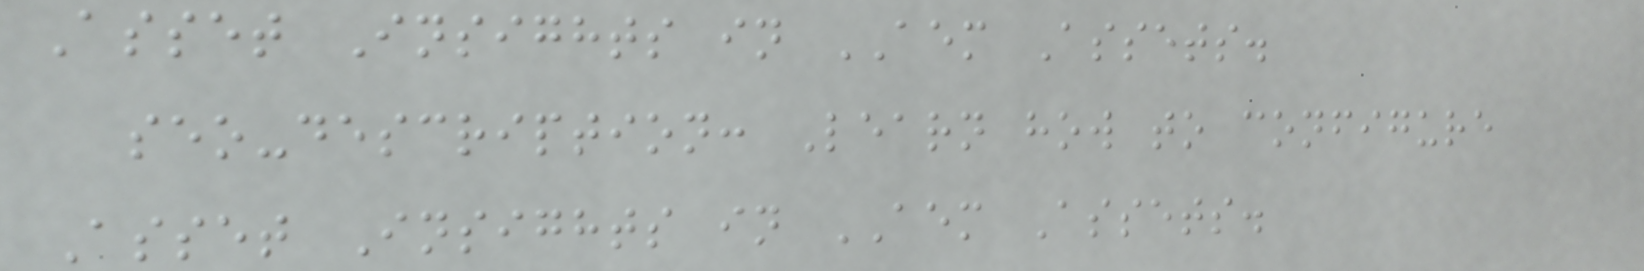Asset Insights in AEM Assets.
seo-description: Learn how to configure
Asset Insights in AEM Assets.
